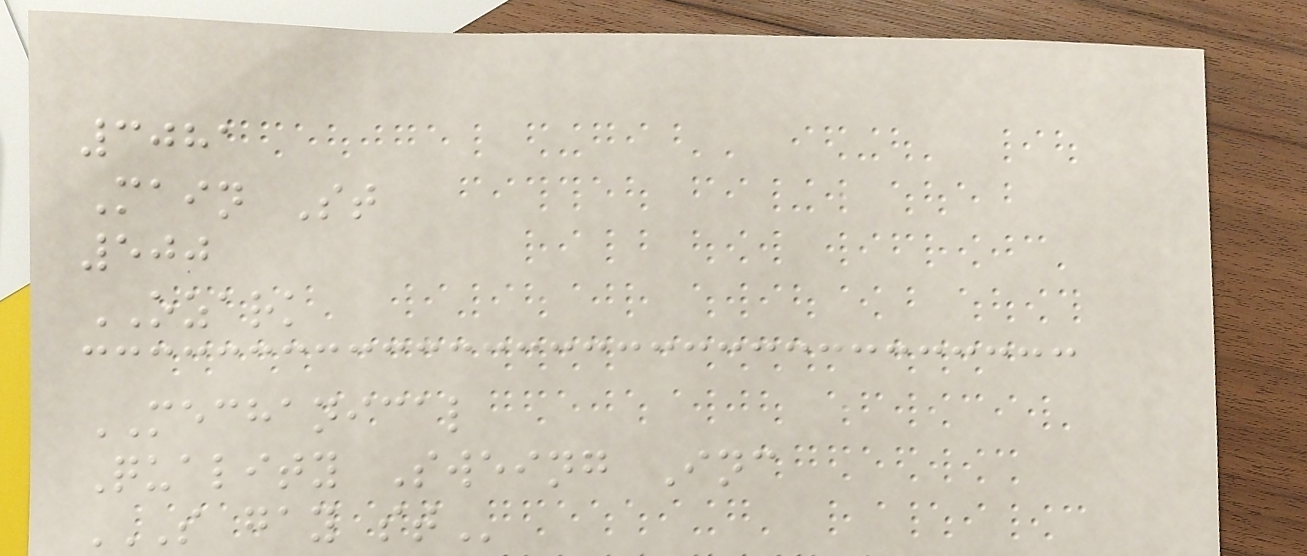3081
Main St
500
OZARK
MECHANICAL
Quality Sweing Inc
S GAY ST
